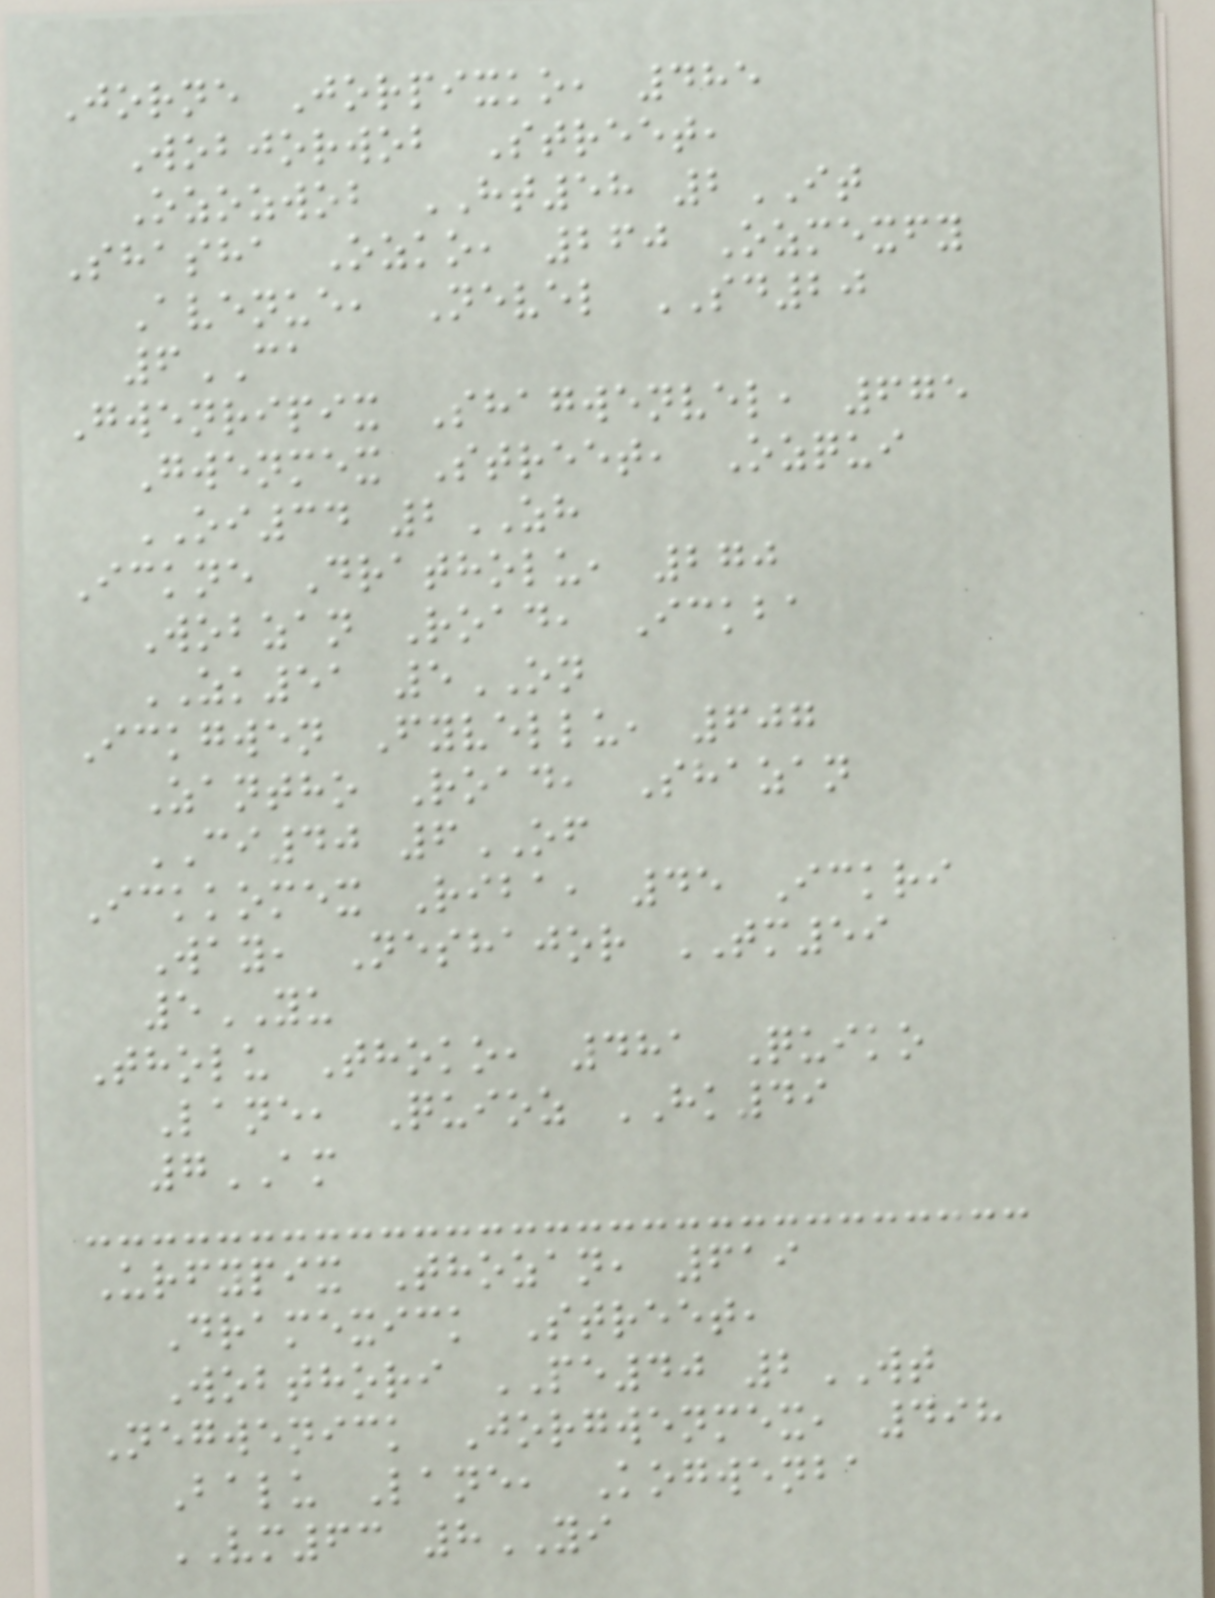Jorne Jorpixko, 485
Wobjorwob Street,
Ozozwob HT58 2IT
Shasha Ozko, 260 Ozmexfy
Avenue, Nevel SD20
6CA
Gwenripix Shagwenvel, 675
Gwenmex Street, Ozqui
OI34 2ZH
Ickne Dratholu, 270
Wobzan Road, Ickba
ZK51 5ON
Ickgwen Fyvellu, 607
Zantho Road, Shazan
CI40 6OF
Ickkomex Riba, 45 Ickri
Way, Neshajor TM59
5YU
Tholu Thoko, 481 Quiko
Lane, Quioz HK49
7AM
Urfypix Thozan, 619
Dramexick Street,
Wobthori PE40 2WT
Negwenick Jorgwenmex, 498
Balu Lane, Kogwenba
VM63 8YI
